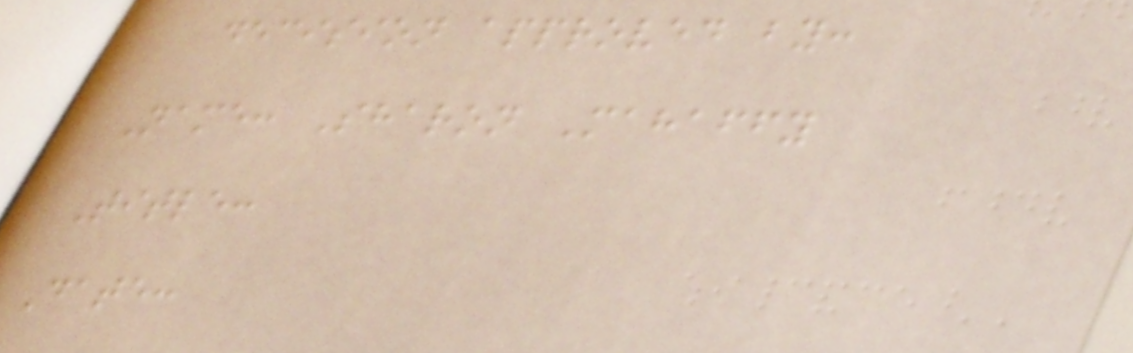decision approved by:
Name: Sharon Mahaffy
Title:
Date:
